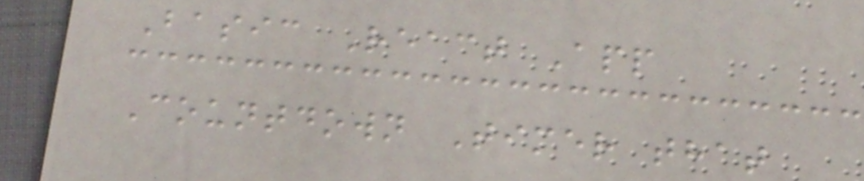Basic React App
Countdown Timer that
